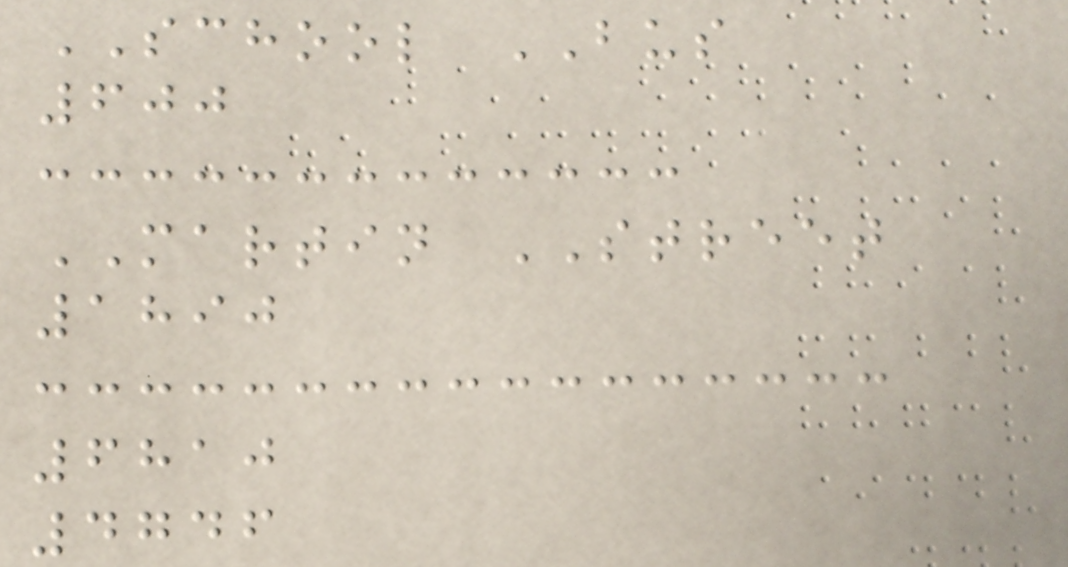SCHOOL BUS
600
MARTIN STREET
1890
6810
4746
